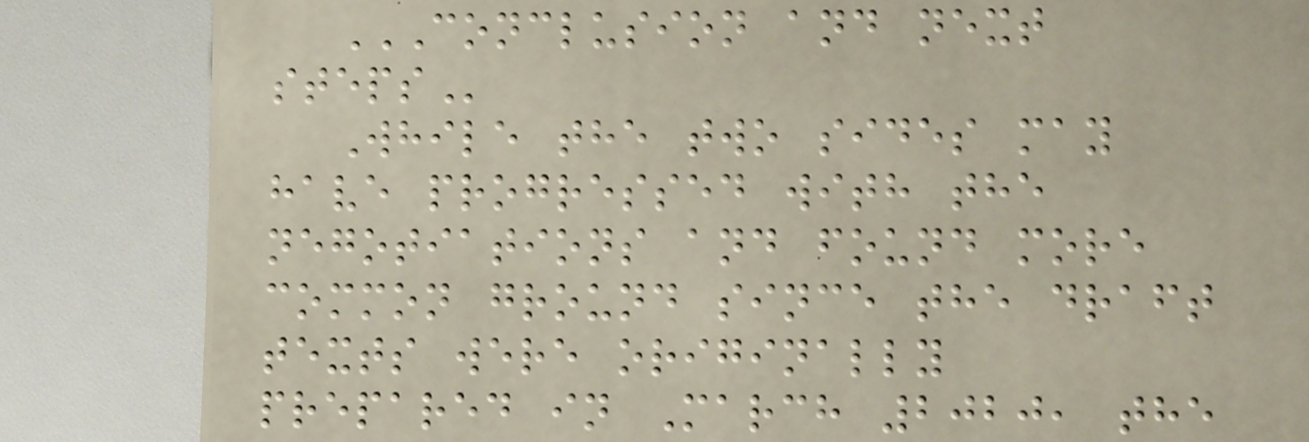CONCLUSION AND NEXT
STEPS
While the two sides may
have progressed with the
negotiations and found more
common ground since the draft
texts were originally
prepared in March 2020, the
